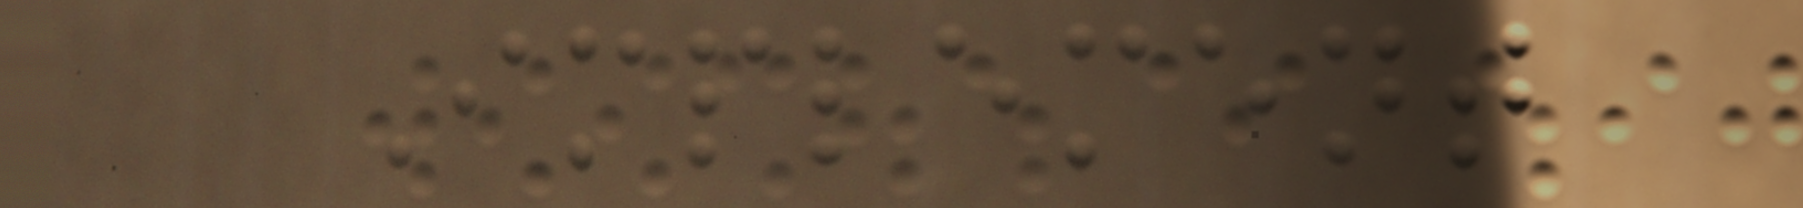Implement
